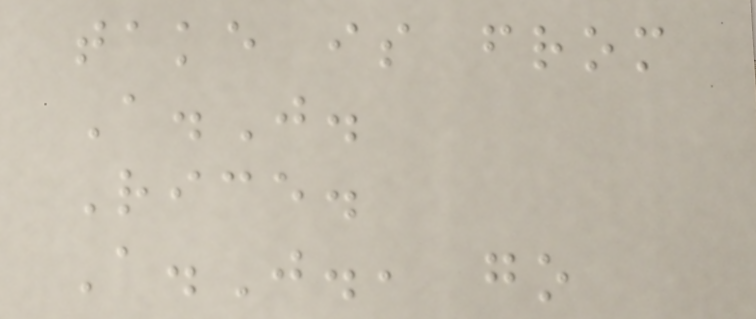take is from
A.J.
Rice.
A.J., go
